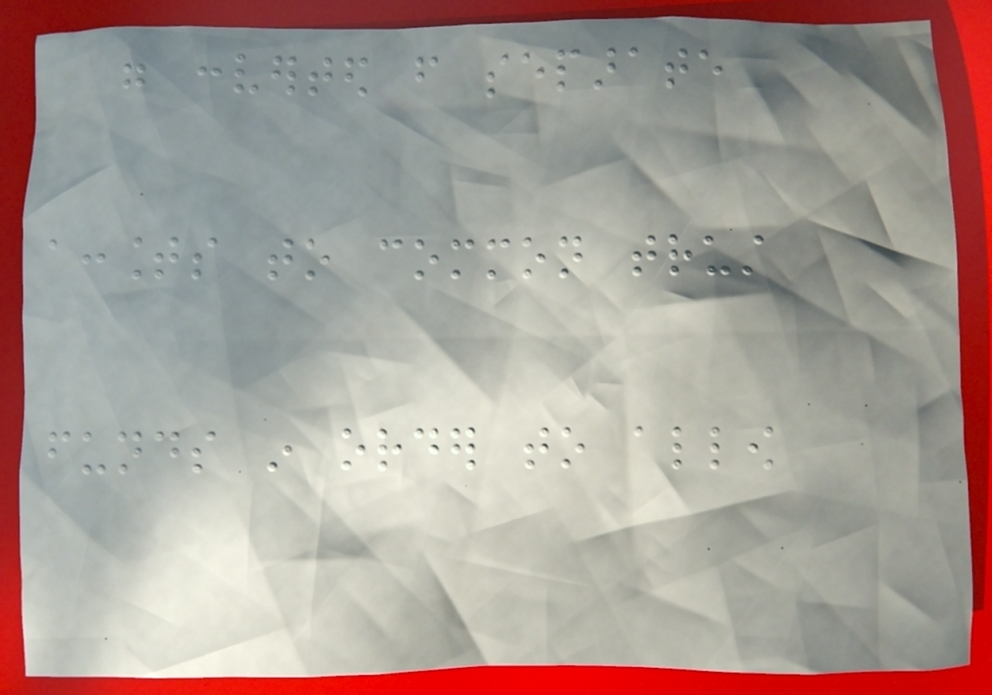were converted from separate
accounts to common trust
funds in order to allow
